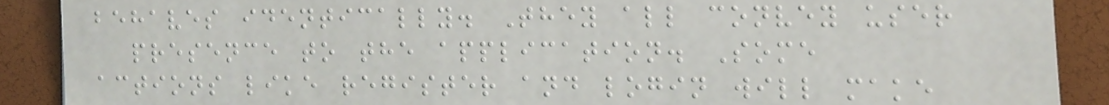behaves identically. They all convey user
presence to the application. Some
actions like register and login will make
